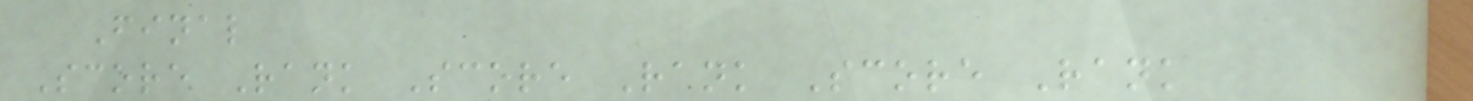Final
Score Rank Score Rank Score Rank
